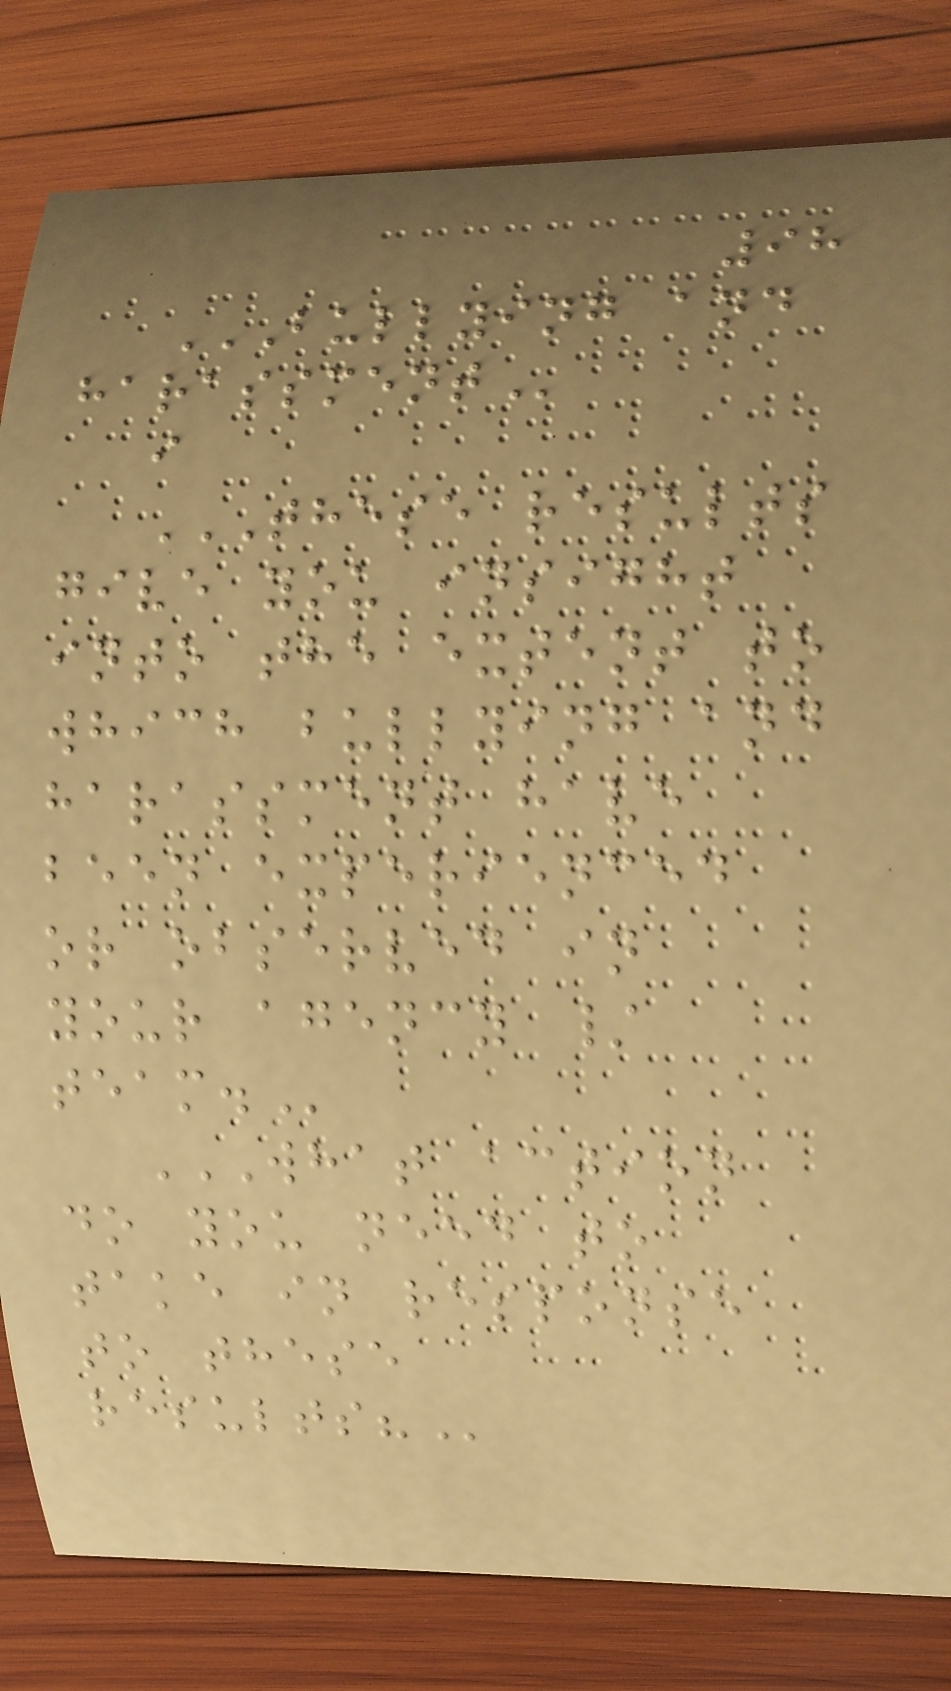98
BULLYING AND
HARASSMENT
i
THESE RESULTS
GIVE YOU INSIGHT
INTO THE EXTENT TO
WHICH BULLYING AND
HARASSMENT HAVE
BEEN EXPERIENCED
OR OBSERVED IN
YOUR AGENCY /
TEAM.
WHAT ACTION
DO YOU NEED TO
TAKE IN RESPONSE
TO THESE
RESULTS?
